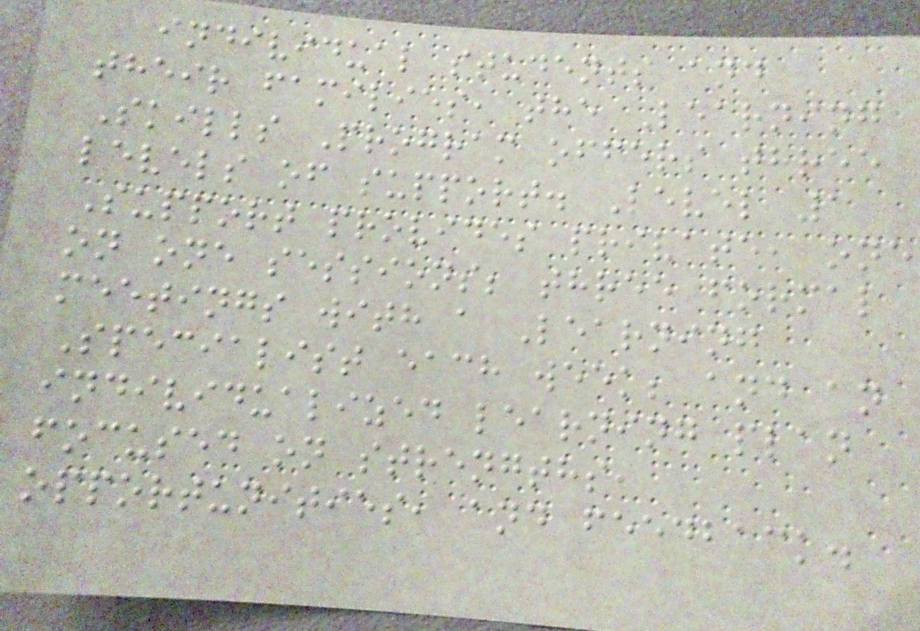individual students and
their families, the Learning
Skills Program offers three
levels of support. Level 1
Support provides private, one
on one sessions; three formal
meetings with a Learning
Specialist each week; and an
individualized learning plan
focused on strengths,
opportunities, and feedback.
